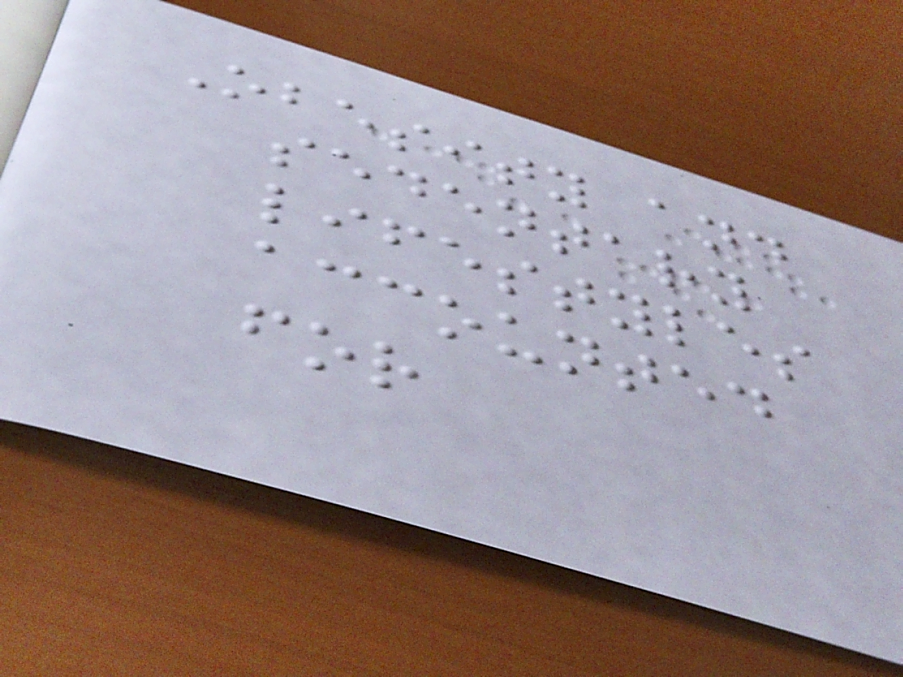Obesity and
sedentary
lifestyles
accounted
for
